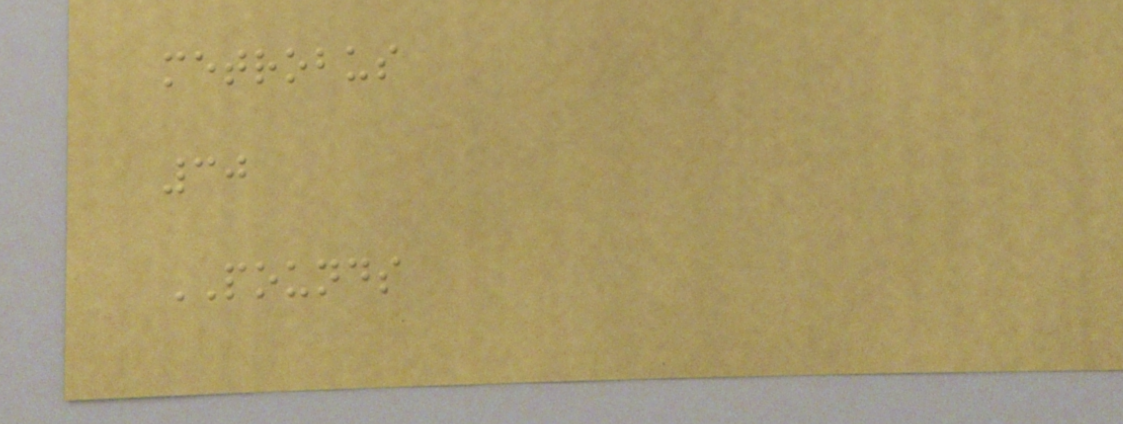metrobus
30
POUNDS
